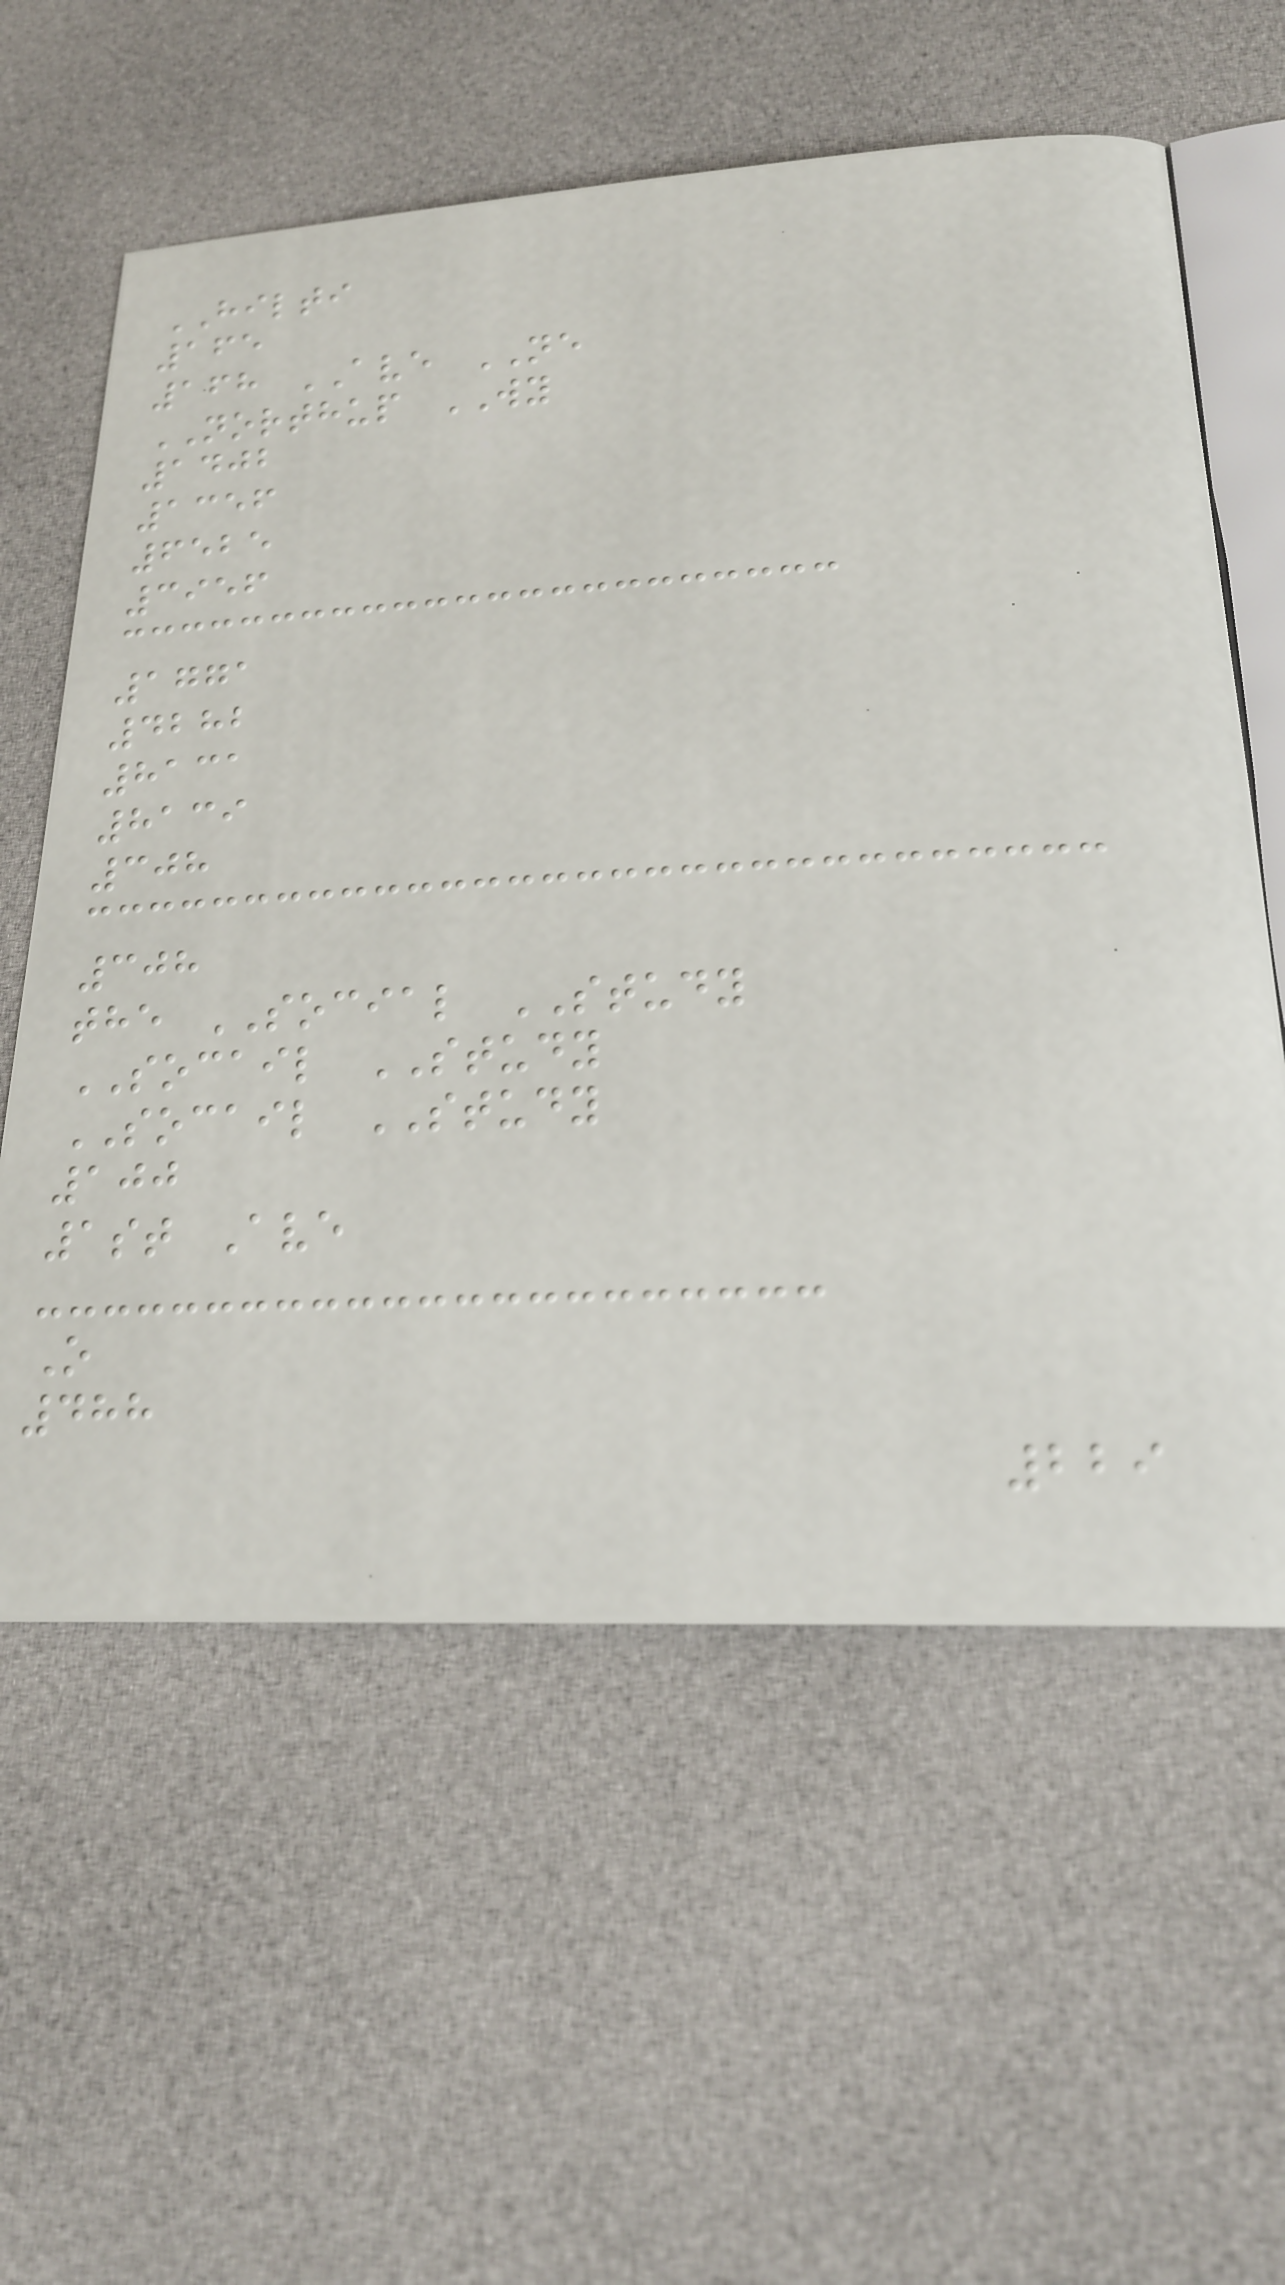HILTI
165
168 AVE NE
NORTHUP WY
1402
1356
6525
3956
1771
4282
8131
8139
308
308
the SOCIAL STUDY
SOCAIL STUDY
SOCAIL STUDY
100
1st Ave
O
488
229
